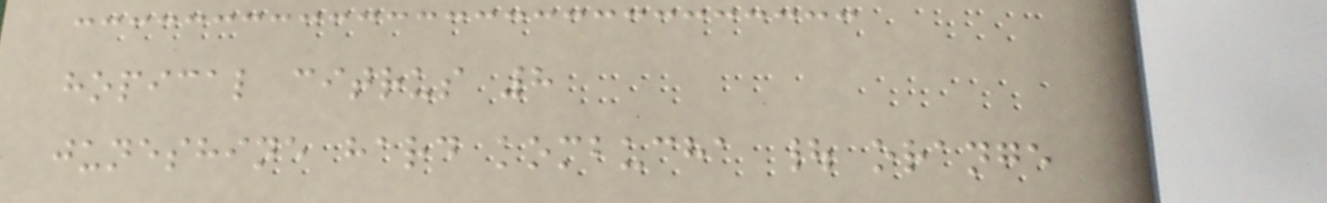hopical citrus 8
juneshine hard kombucha | orange
